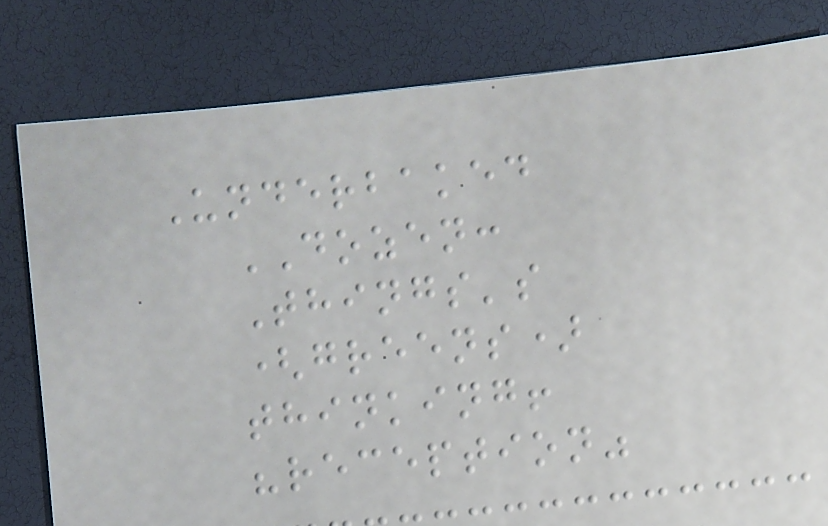Underbaked
DOZEN:
Things's
(greens)
thinking!
"reception"
